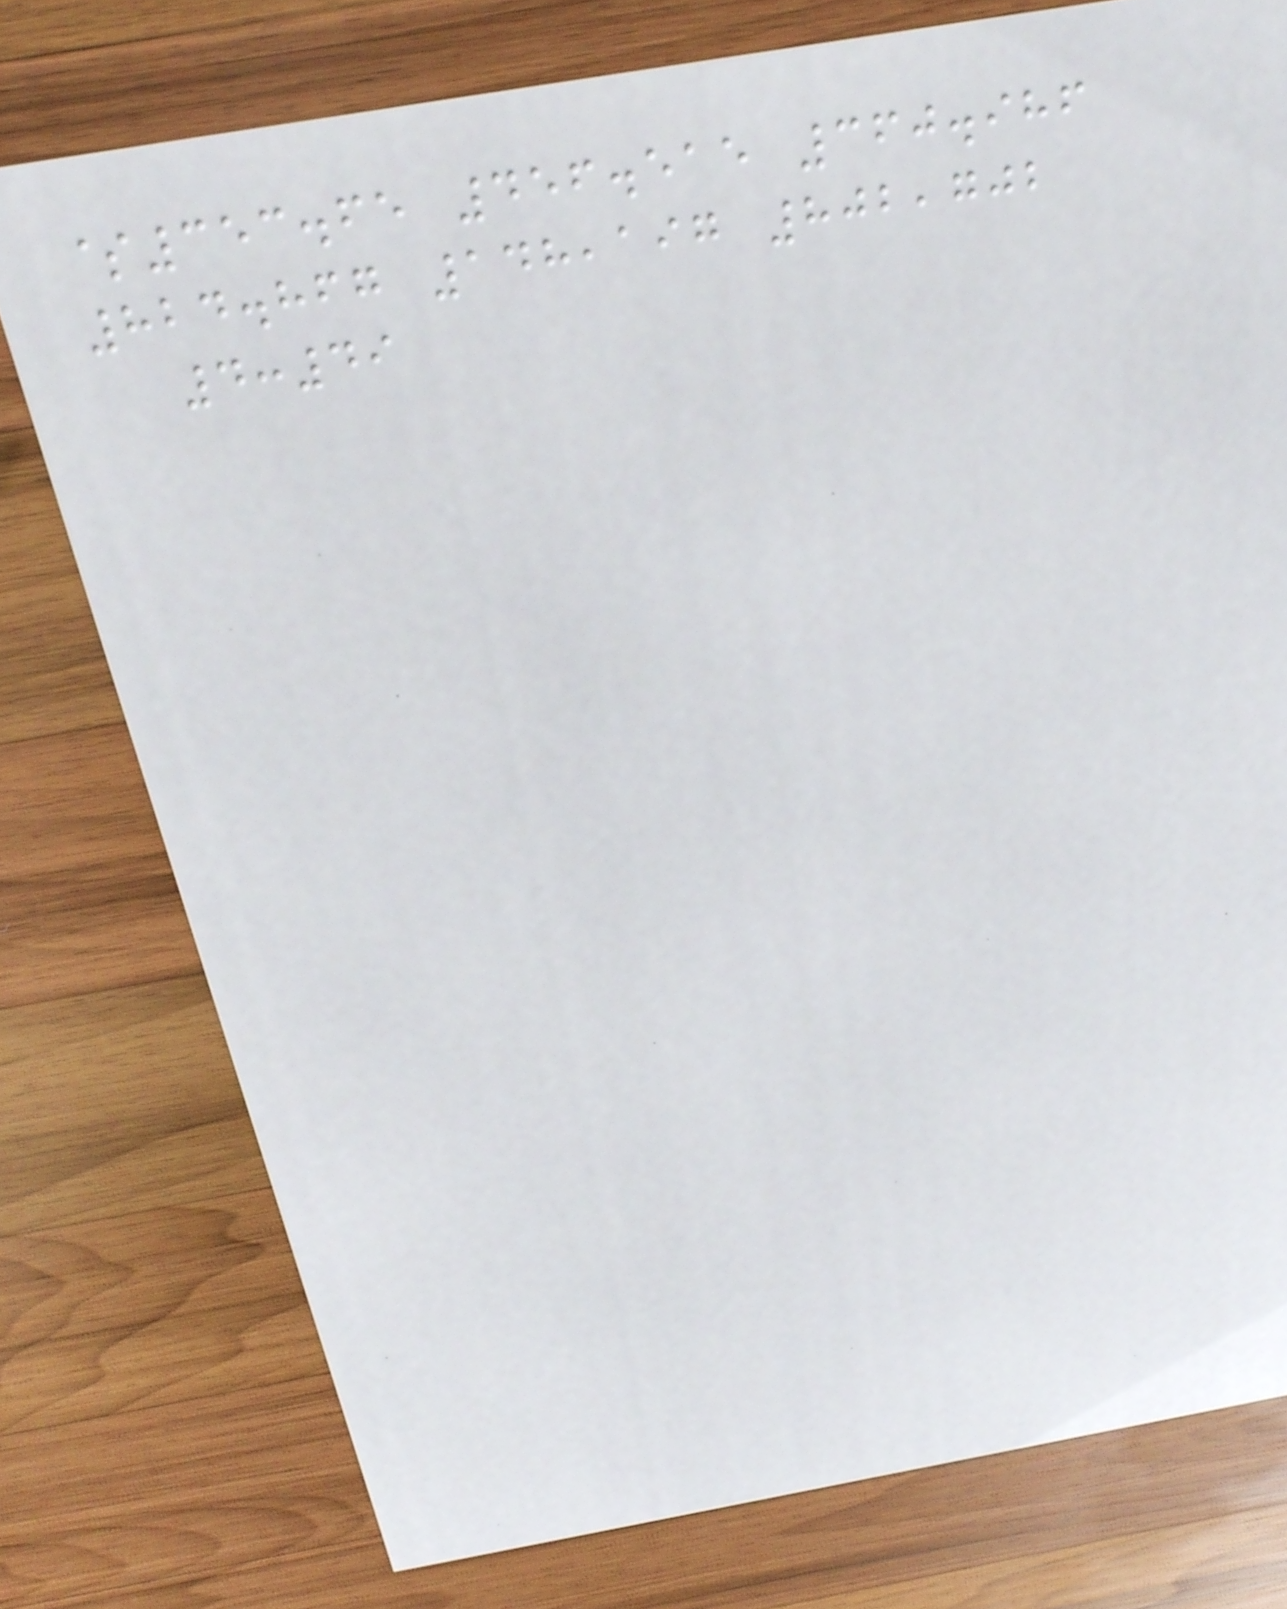$353.65 456.515 360.986
824.867 148,197 802,702
4:49
